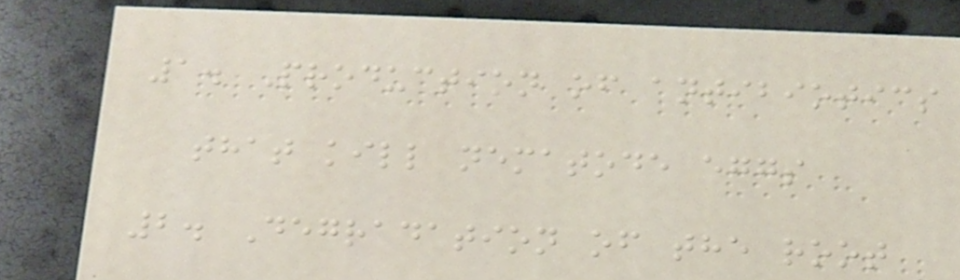1. Production of antibiotics
that kill nematode eggs
2. Degradation of the root
